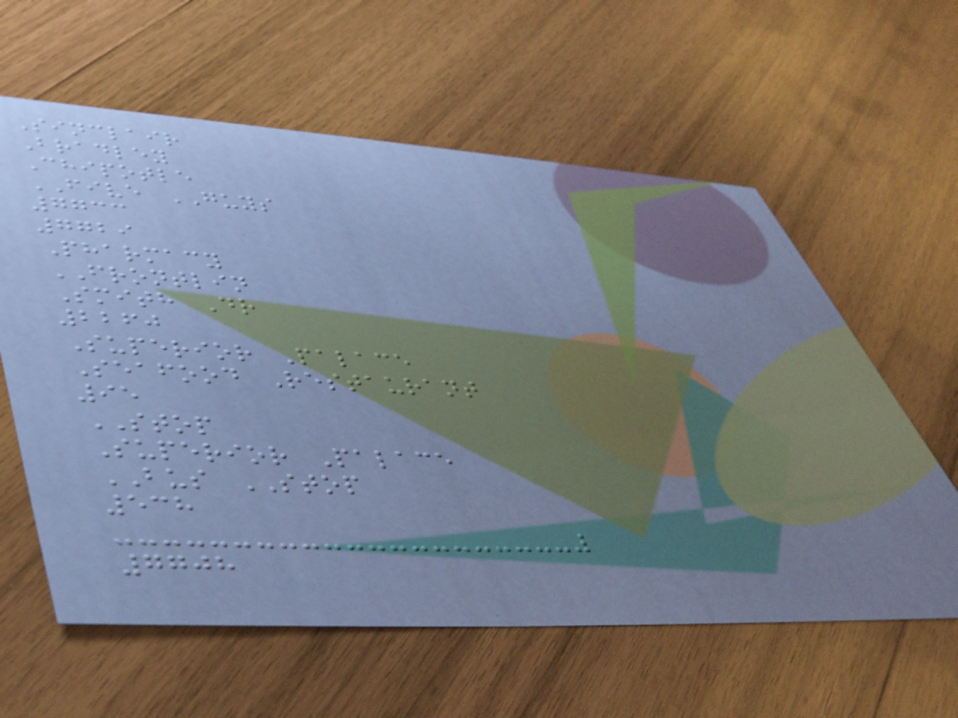Sinclair
Bradley
Chipotle
FIVE GUYS
7733
7729
Pharmacy
FRONTLIN
Smith Dr
2260
Superior Palace
Seafood Restaurant
95
STOP
Superior Palace
BUS STOP
538
7708
